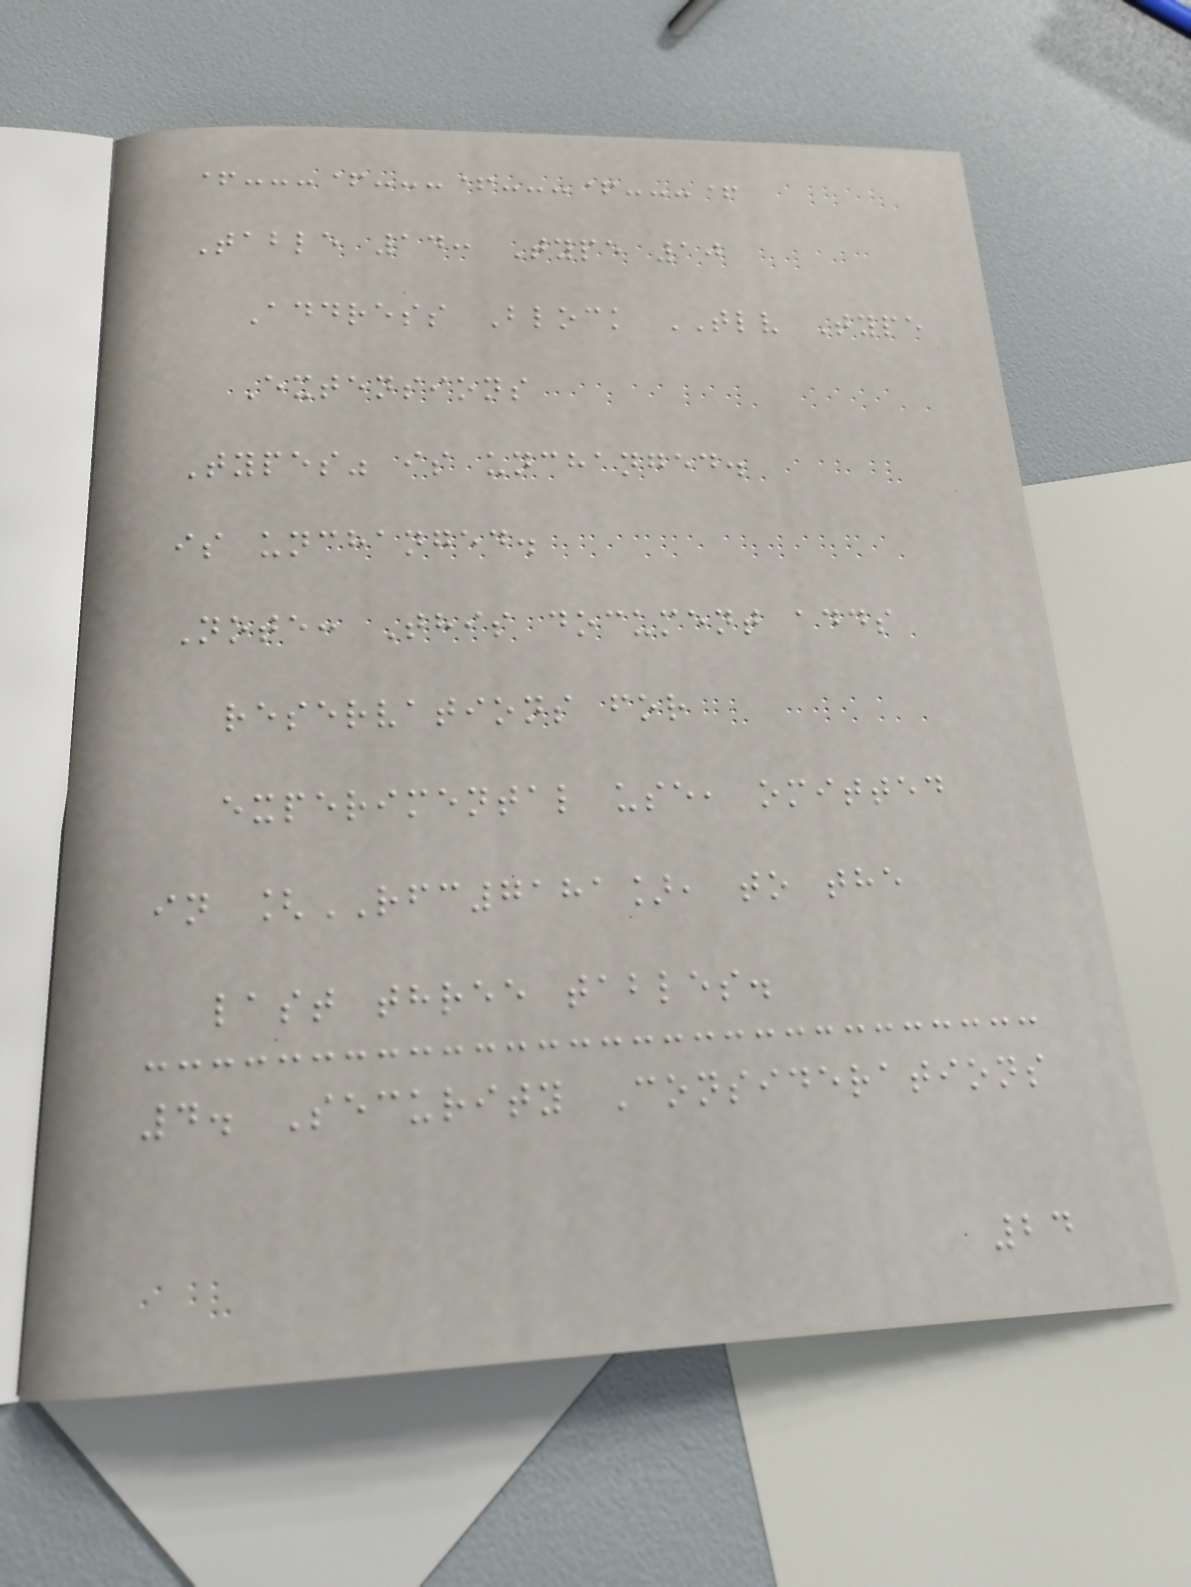+---+---+---+---+
Table 14: Type 10
Address Block TLV Type
Extensions
Types" is unchanged.
is unchanged.
Note: This document adds
reservations for
experimental use, omitted
in [RFC7181], to the
last three tables.
4. Security Considerations
24
